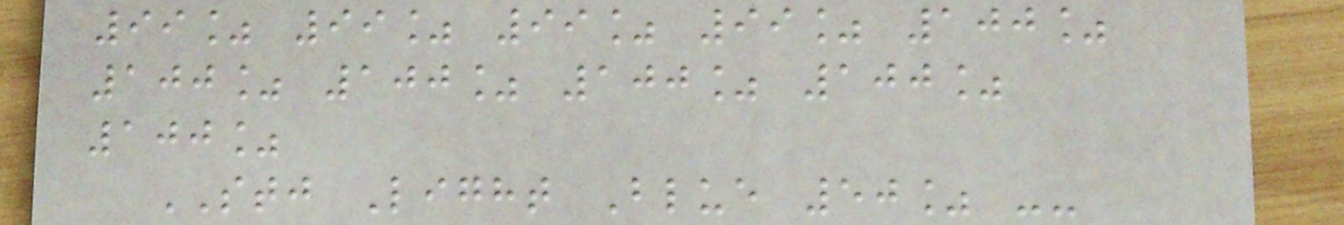99% 99% 99% 99% 100%
100% 100% 100% 100%
100%
STJ Light Blue 50% --
